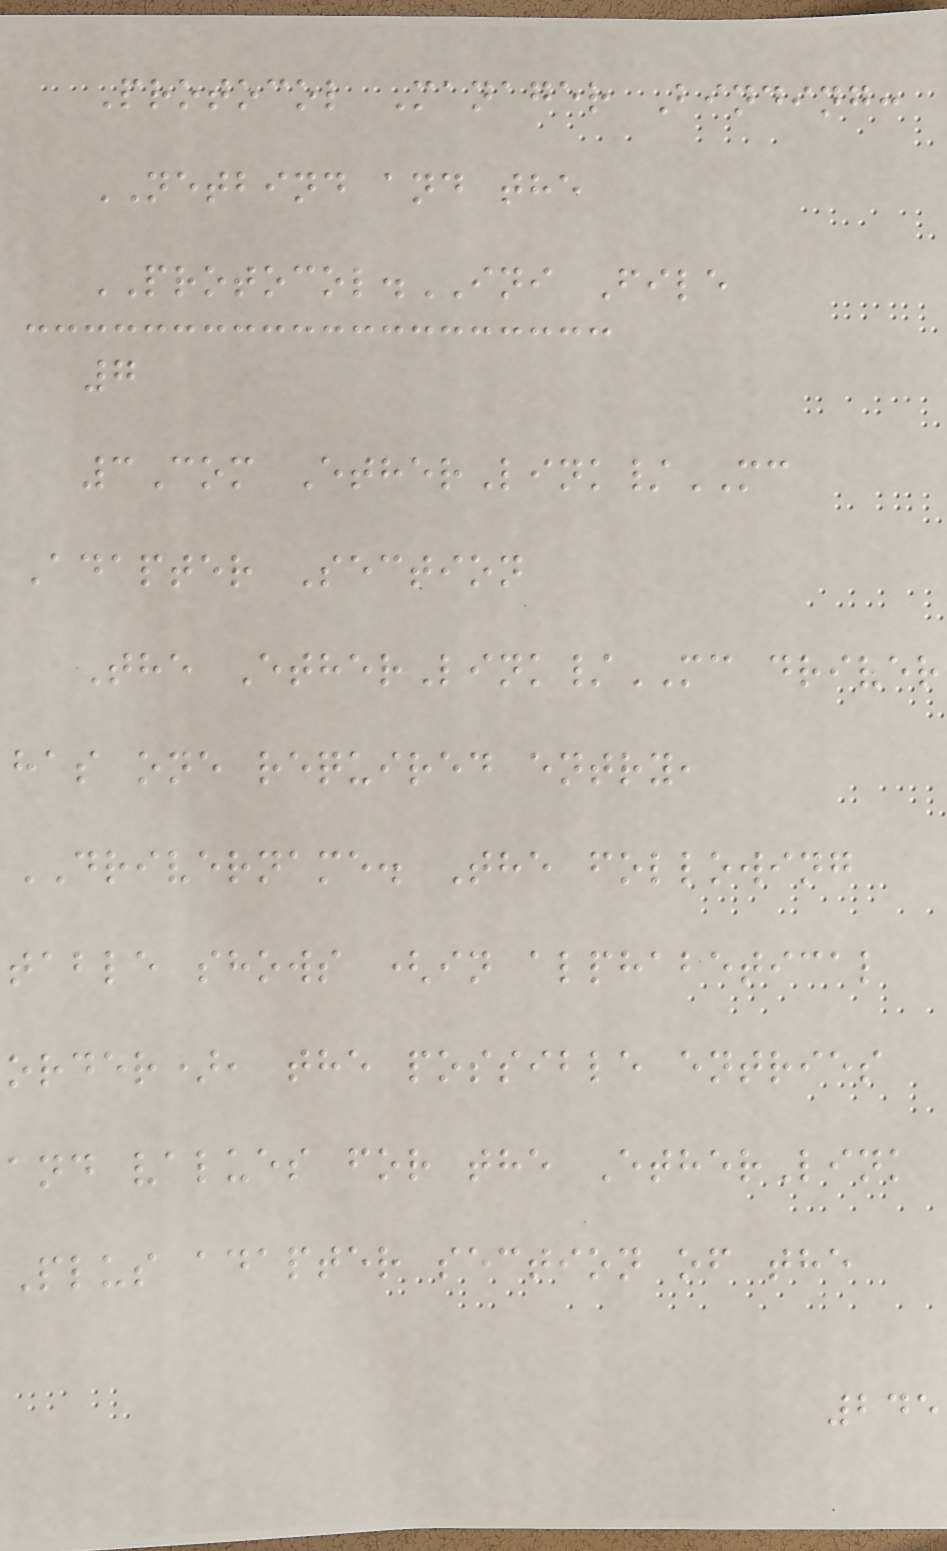Protocol Manager Binding:
NETBIND and the
PROTOCOL.INI File
7
3Com EtherLink/MC
Adapter Section
The EtherLink/MC driver
has one required entry,
DRIVERNAME. The following
table shows (in alphabetical
order), the possible entries
and values for the EtherLink
Plus adapter section of the
245
